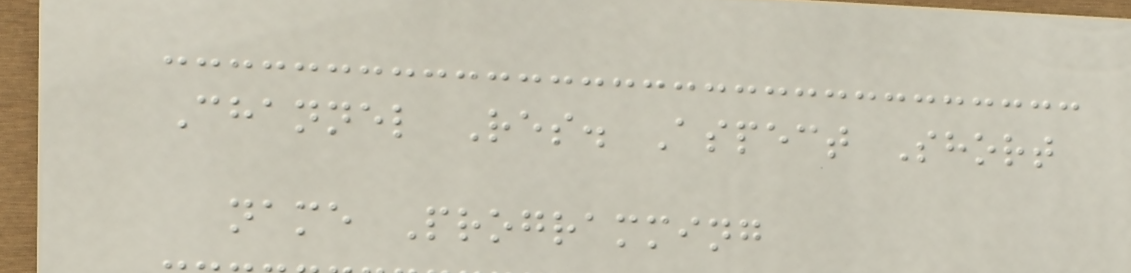Channel Res. Aspect Short
name Programming
